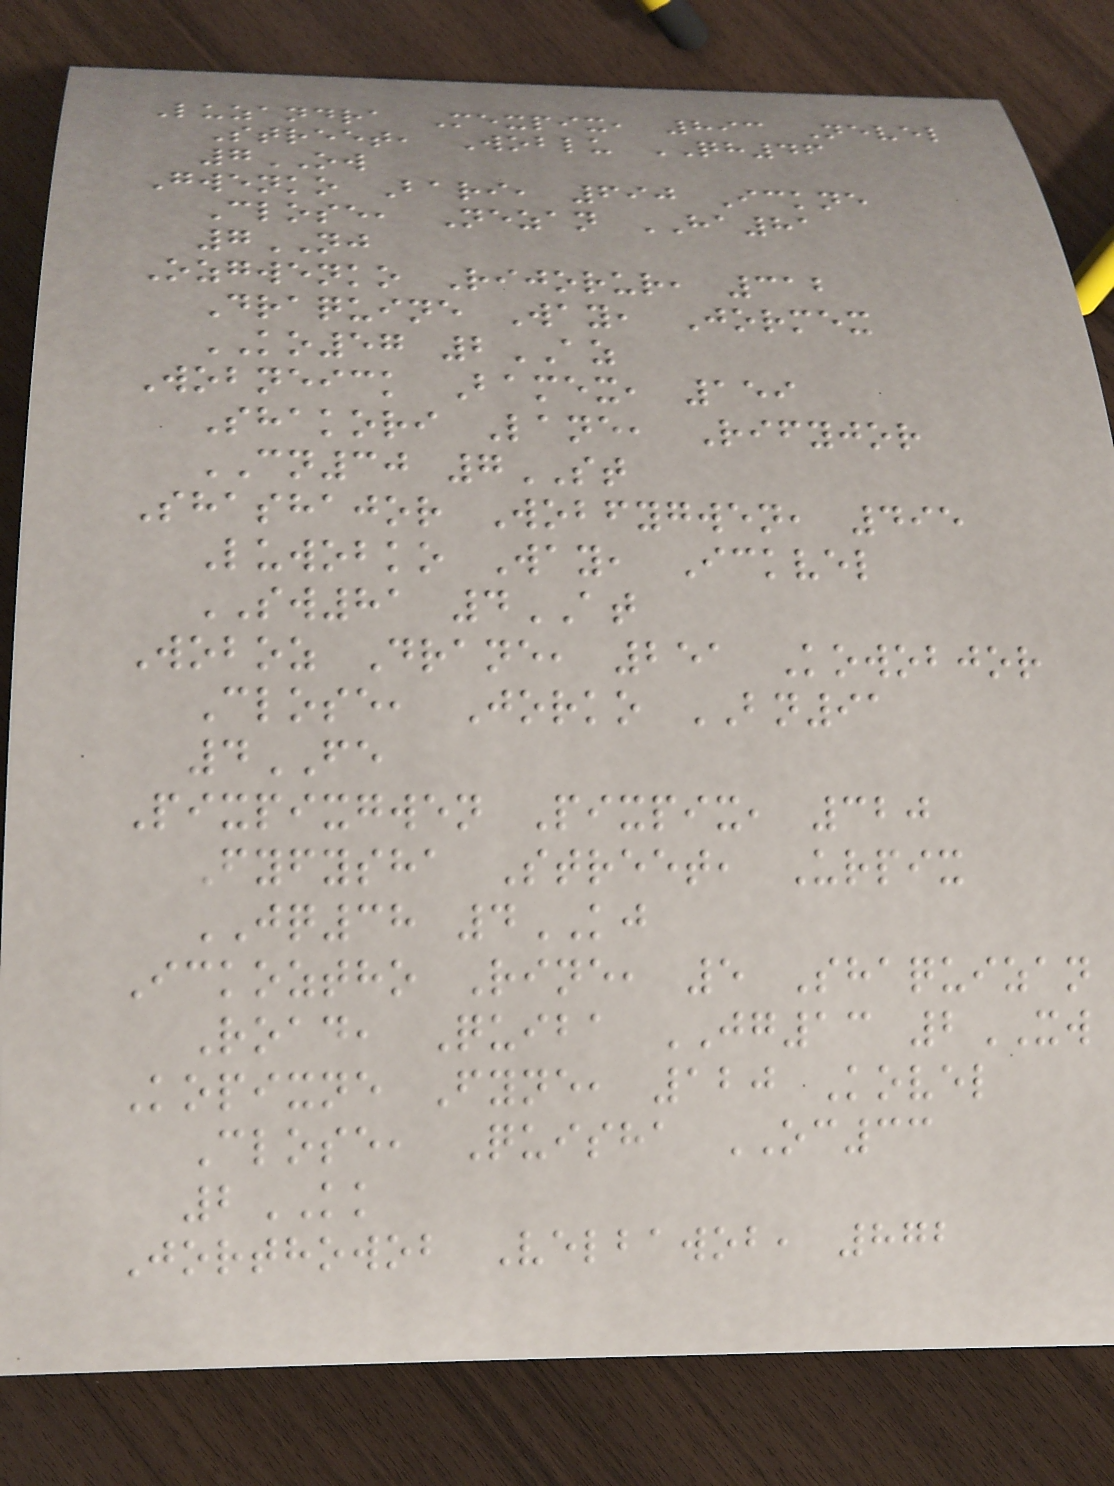Luzandra Mexpix, 893 Nevel
Street, Woblu QH46
7OW
Gwenko Bari, 690 Ickne
Close, Nezan HA81
7NJ
Ozgwenko Rijorur, 312
Draquine Way, Jormex
KO57 2AZ
Wobneick Bamex, 159
Shakori Lane, Rifyjor
CN30 7ST
Shashajor Wobfygwen, 495
Luwobko Way, Ickvel
SW81 4AT
Woboz Drane, 251 Kowobjor
Close, Jorko BN91
4FE
Pixpixgwen Pixpix, 320
Fyfysha Street, Urpix
JQ38 4KJ
Ickoztho Rine, 5 Shaquizan
Road, Quiba JG13 2XW
Kopixne Fyne, 120 Kovel
Close, Quisha OC33
2KK
Jorthowob Velbawob, 872
